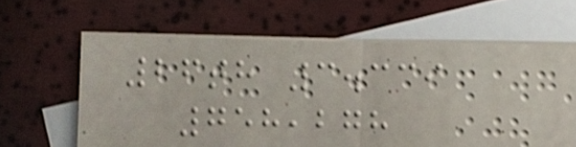26th 3.339
758,278
